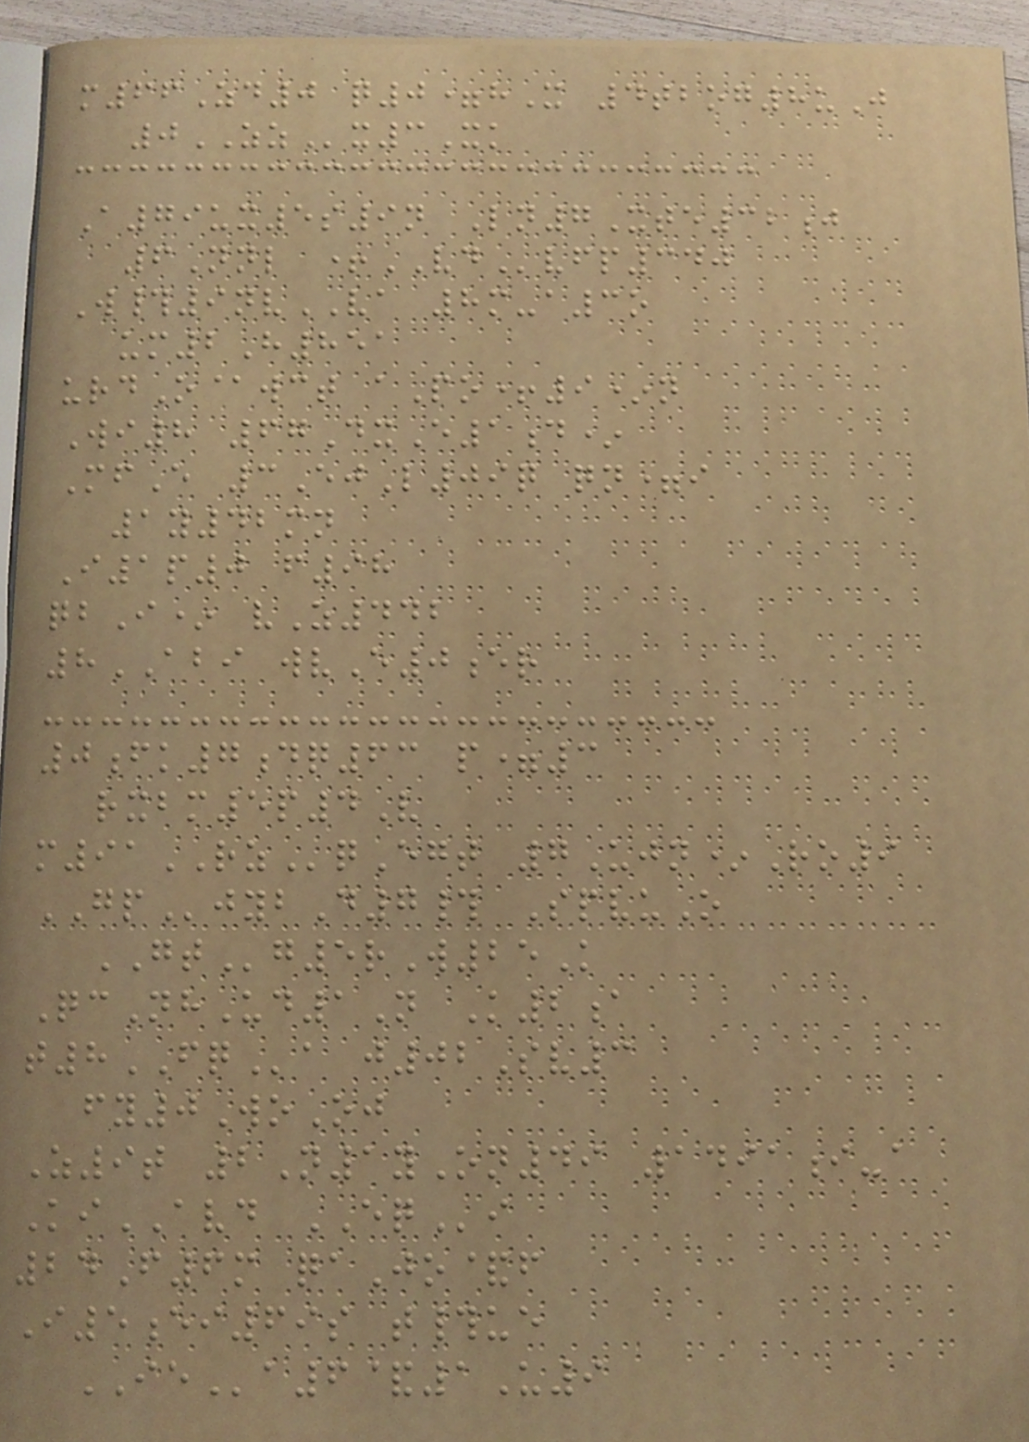m66Zd0 q0=hX 4tbog8uJ
0ZZx3Xk
A79ux5s9n Ln7Xte32j
6Nnl +VDvfp340
W#9nvVA 8m-a3o
um2H851
urdO@wct aPo+9*n
Wi8 67DxE1d*
MfE 3EjL09q qn=i
1y42mn
I1p0 f98
qbI* vZ442
8ABI wvE0er
0fk7dq63 p=3
rxbm5p4V
m91RZqEgt 7Ujn*Ro9
GPjybD7# SpvuO
GTg5rW25K
QcNhUd1N K2a
t8FQa j02Sv3
fy0WoOj
Z9t 2N1yOn49 1491i-a
KiAVD EQi
24F6m qaJo&f
I5ei69s t#ue
IEa6&1U9
